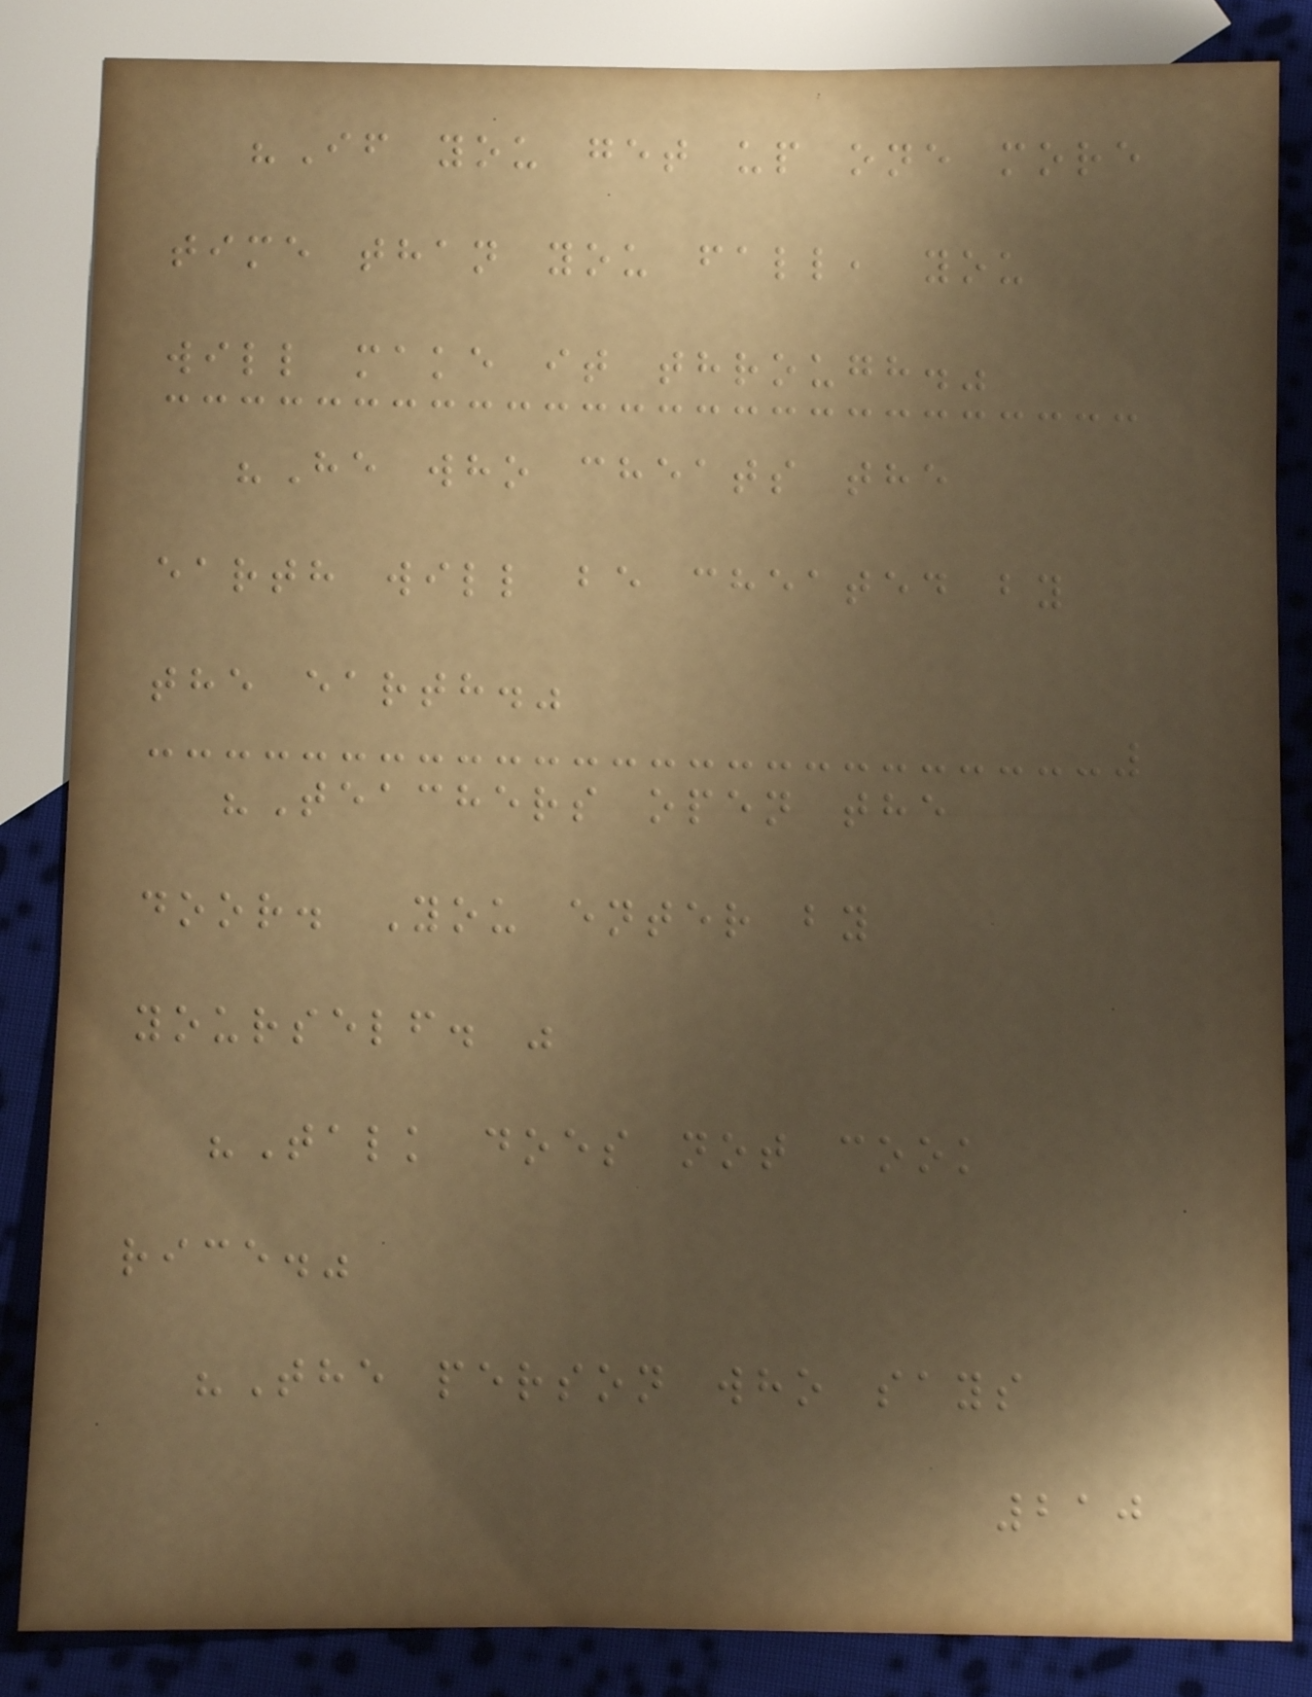"If you get up one more
time than you fall, you
will make it through."
"He who cheats the
earth will be cheated by
the earth."
"Teachers open the
door. You enter by
yourself. "
"Talk does not cook
rice."
"The person who says
210
